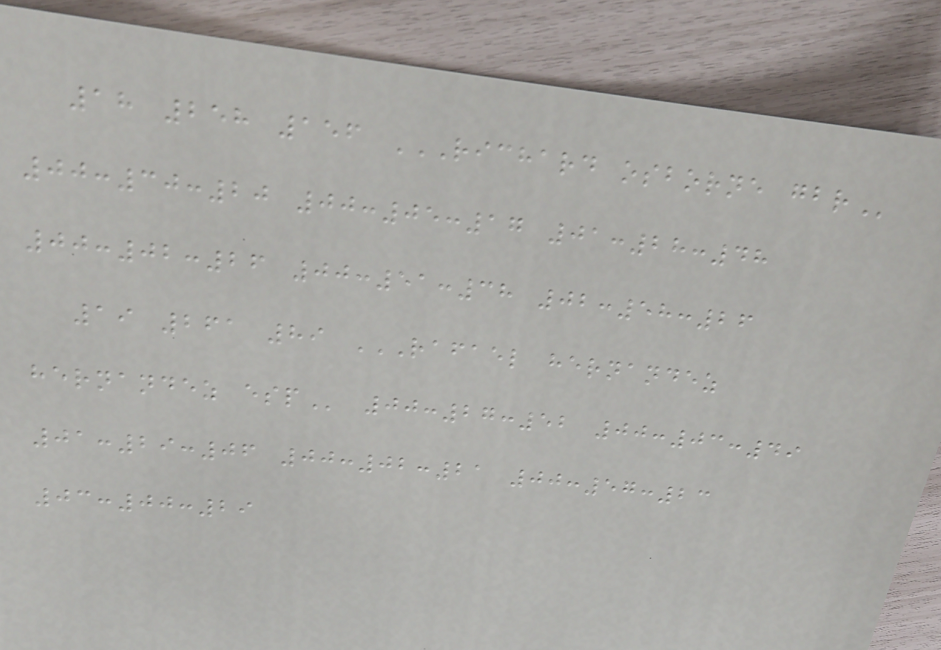18 258 156 RICHARD OSBORNE GBR
00:30:20 00:05:17 01:28:48
00:02:26 00:51:38 02:58:26
19 261 89 RAFAEL HERNANDEZ
HERNANDEZ ESP 00:27:52 00:03:49
01:29:06 00:02:21 00:57:23
03:00:29
